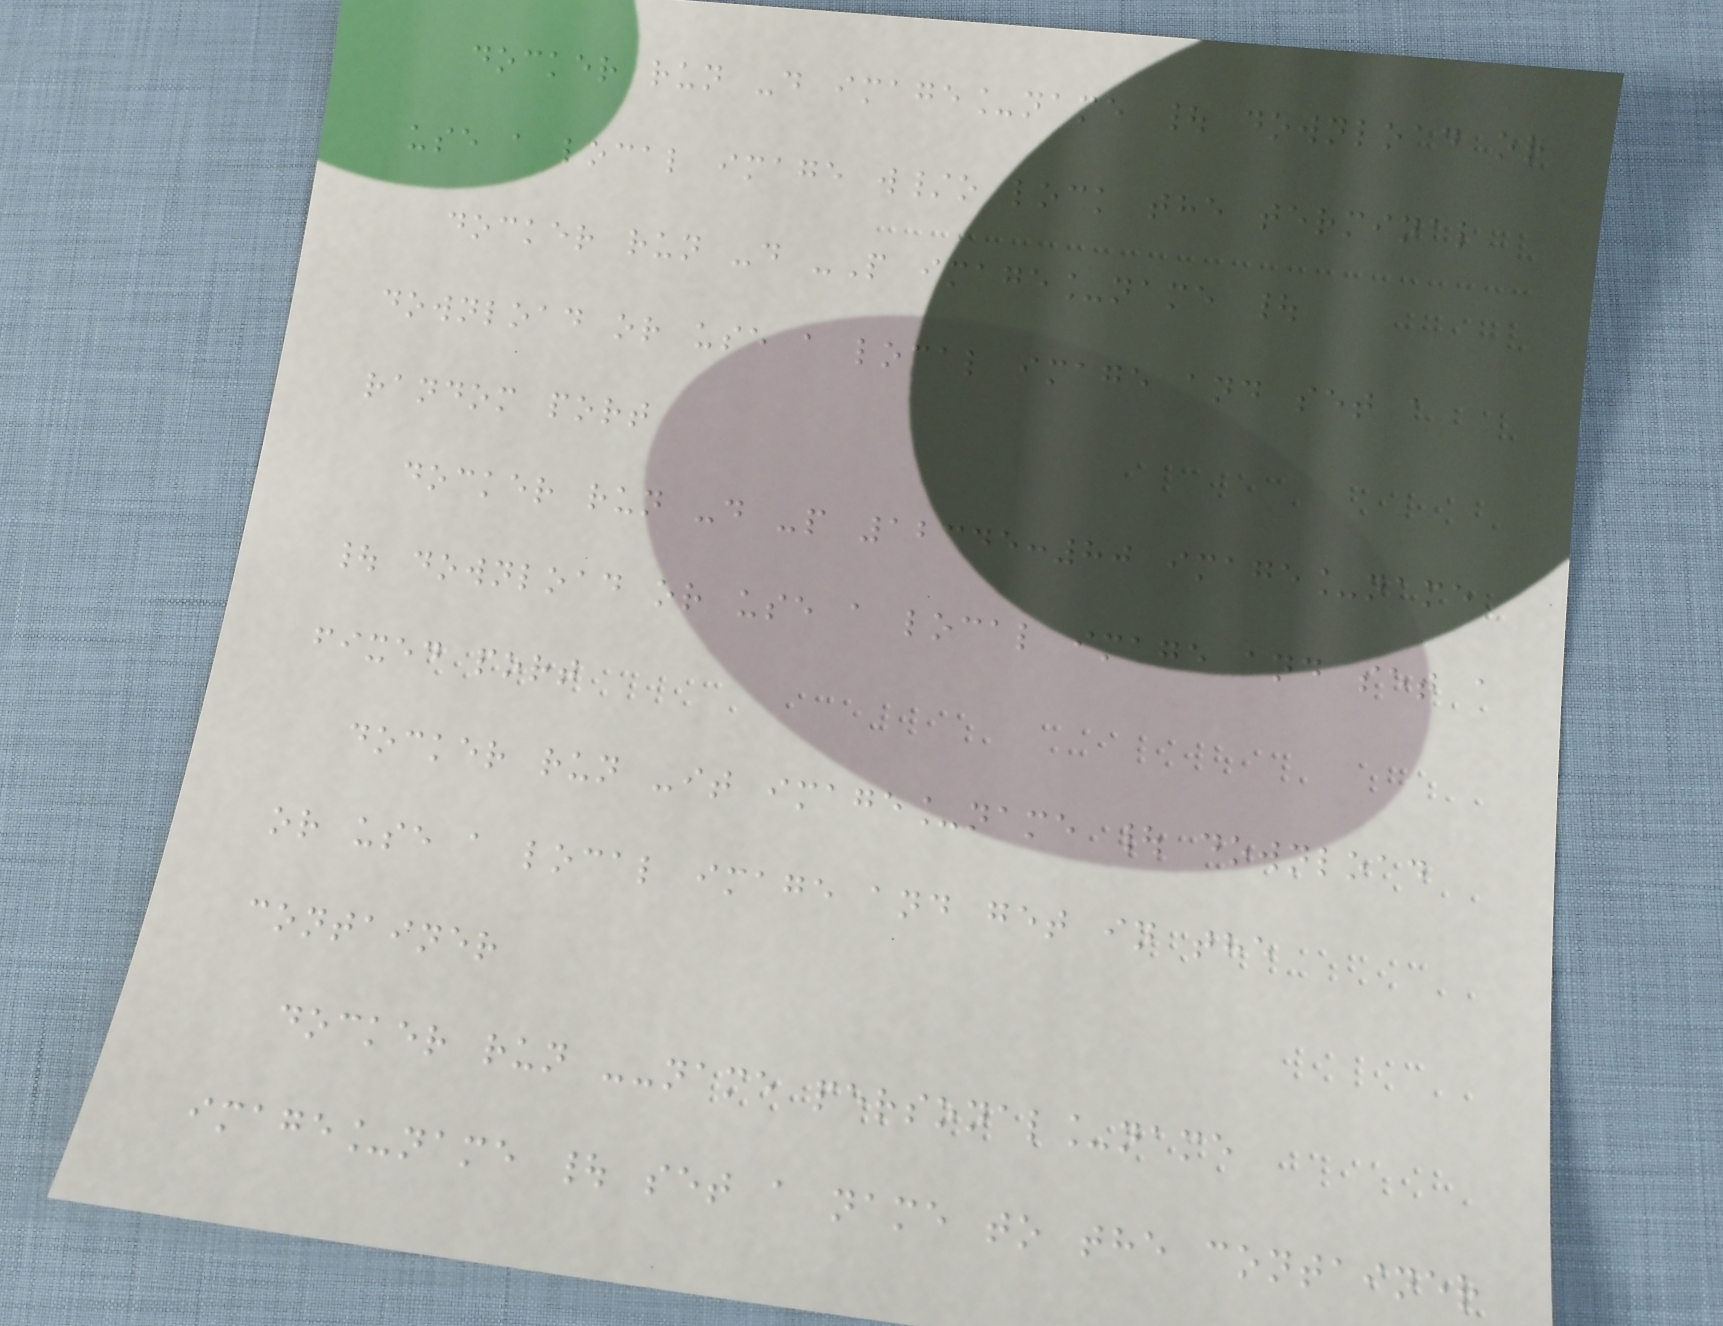docker run -d image_name | download or
use a local image w/o lock the terminal
docker run -d -P image_name |
download or use a local image and set a
random port
docker run -d -p 12345:80 image_name
| download or use a local image and set a
fixed port
docker run -it image_name | download
or use a local image and get in the
container
docker run --name personal_name
image_name | set a name to the container
